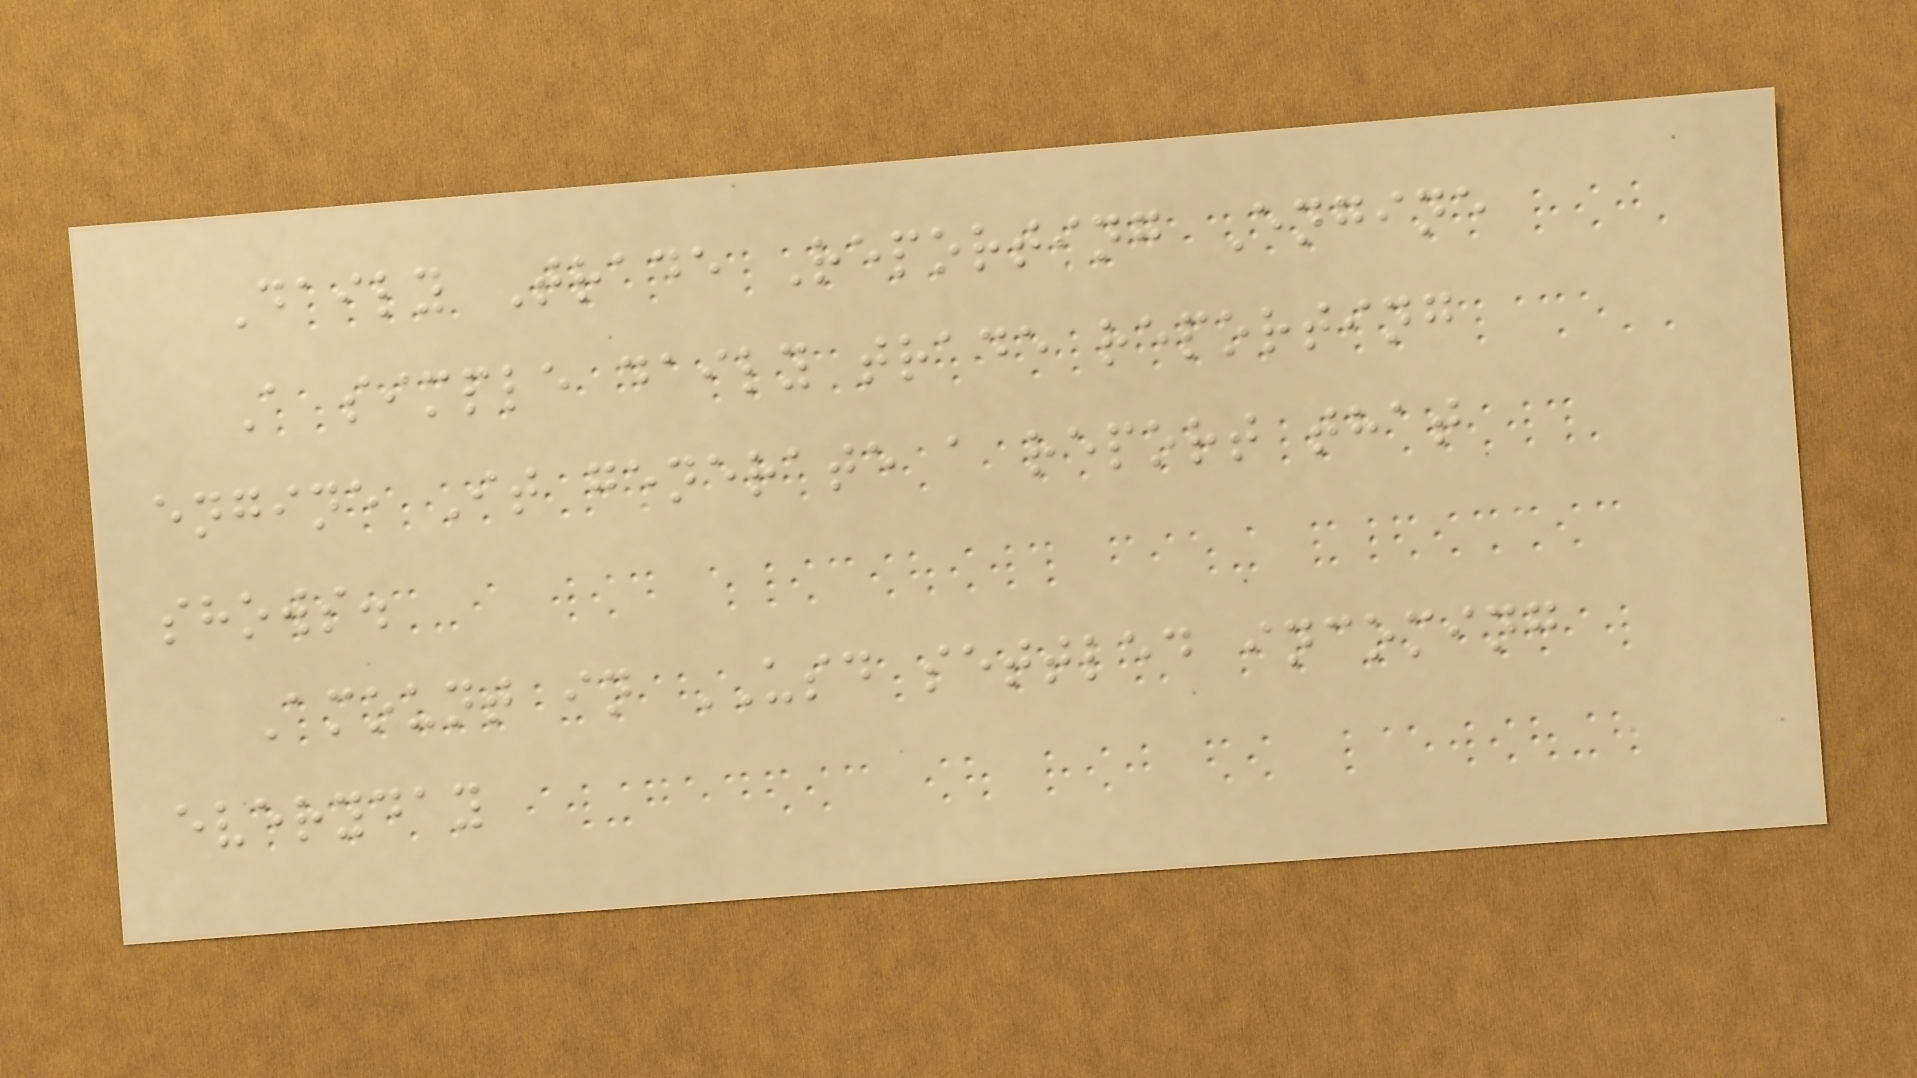Daily Trade Reporting Engine
A simple daily trade reporting
engine It generate a report that
shows.
Amount in USD settled incoming
everyday
